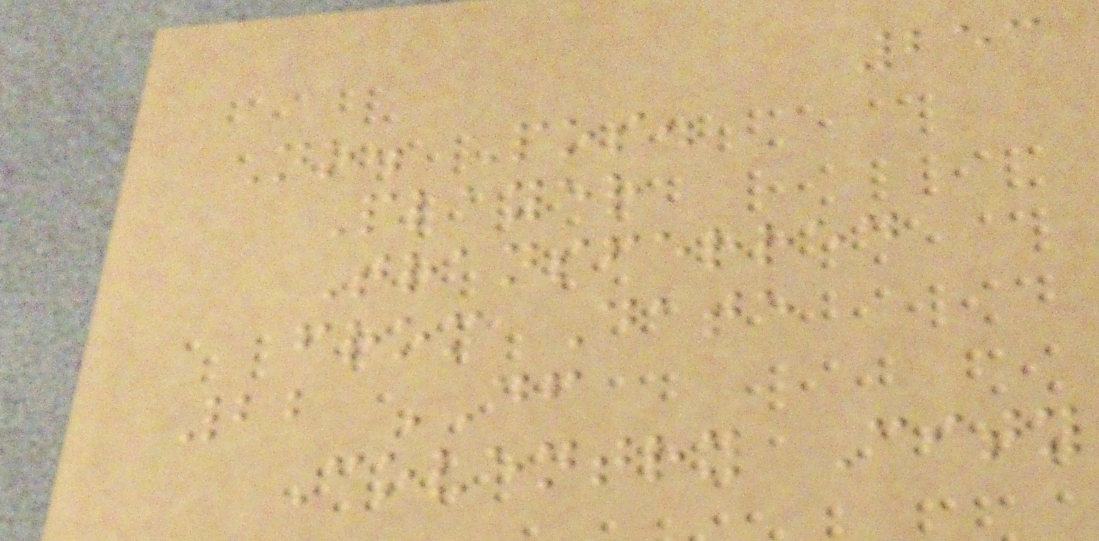253
No. Pos.
Player
Transferred
from Date
22 DF
Coventry City
